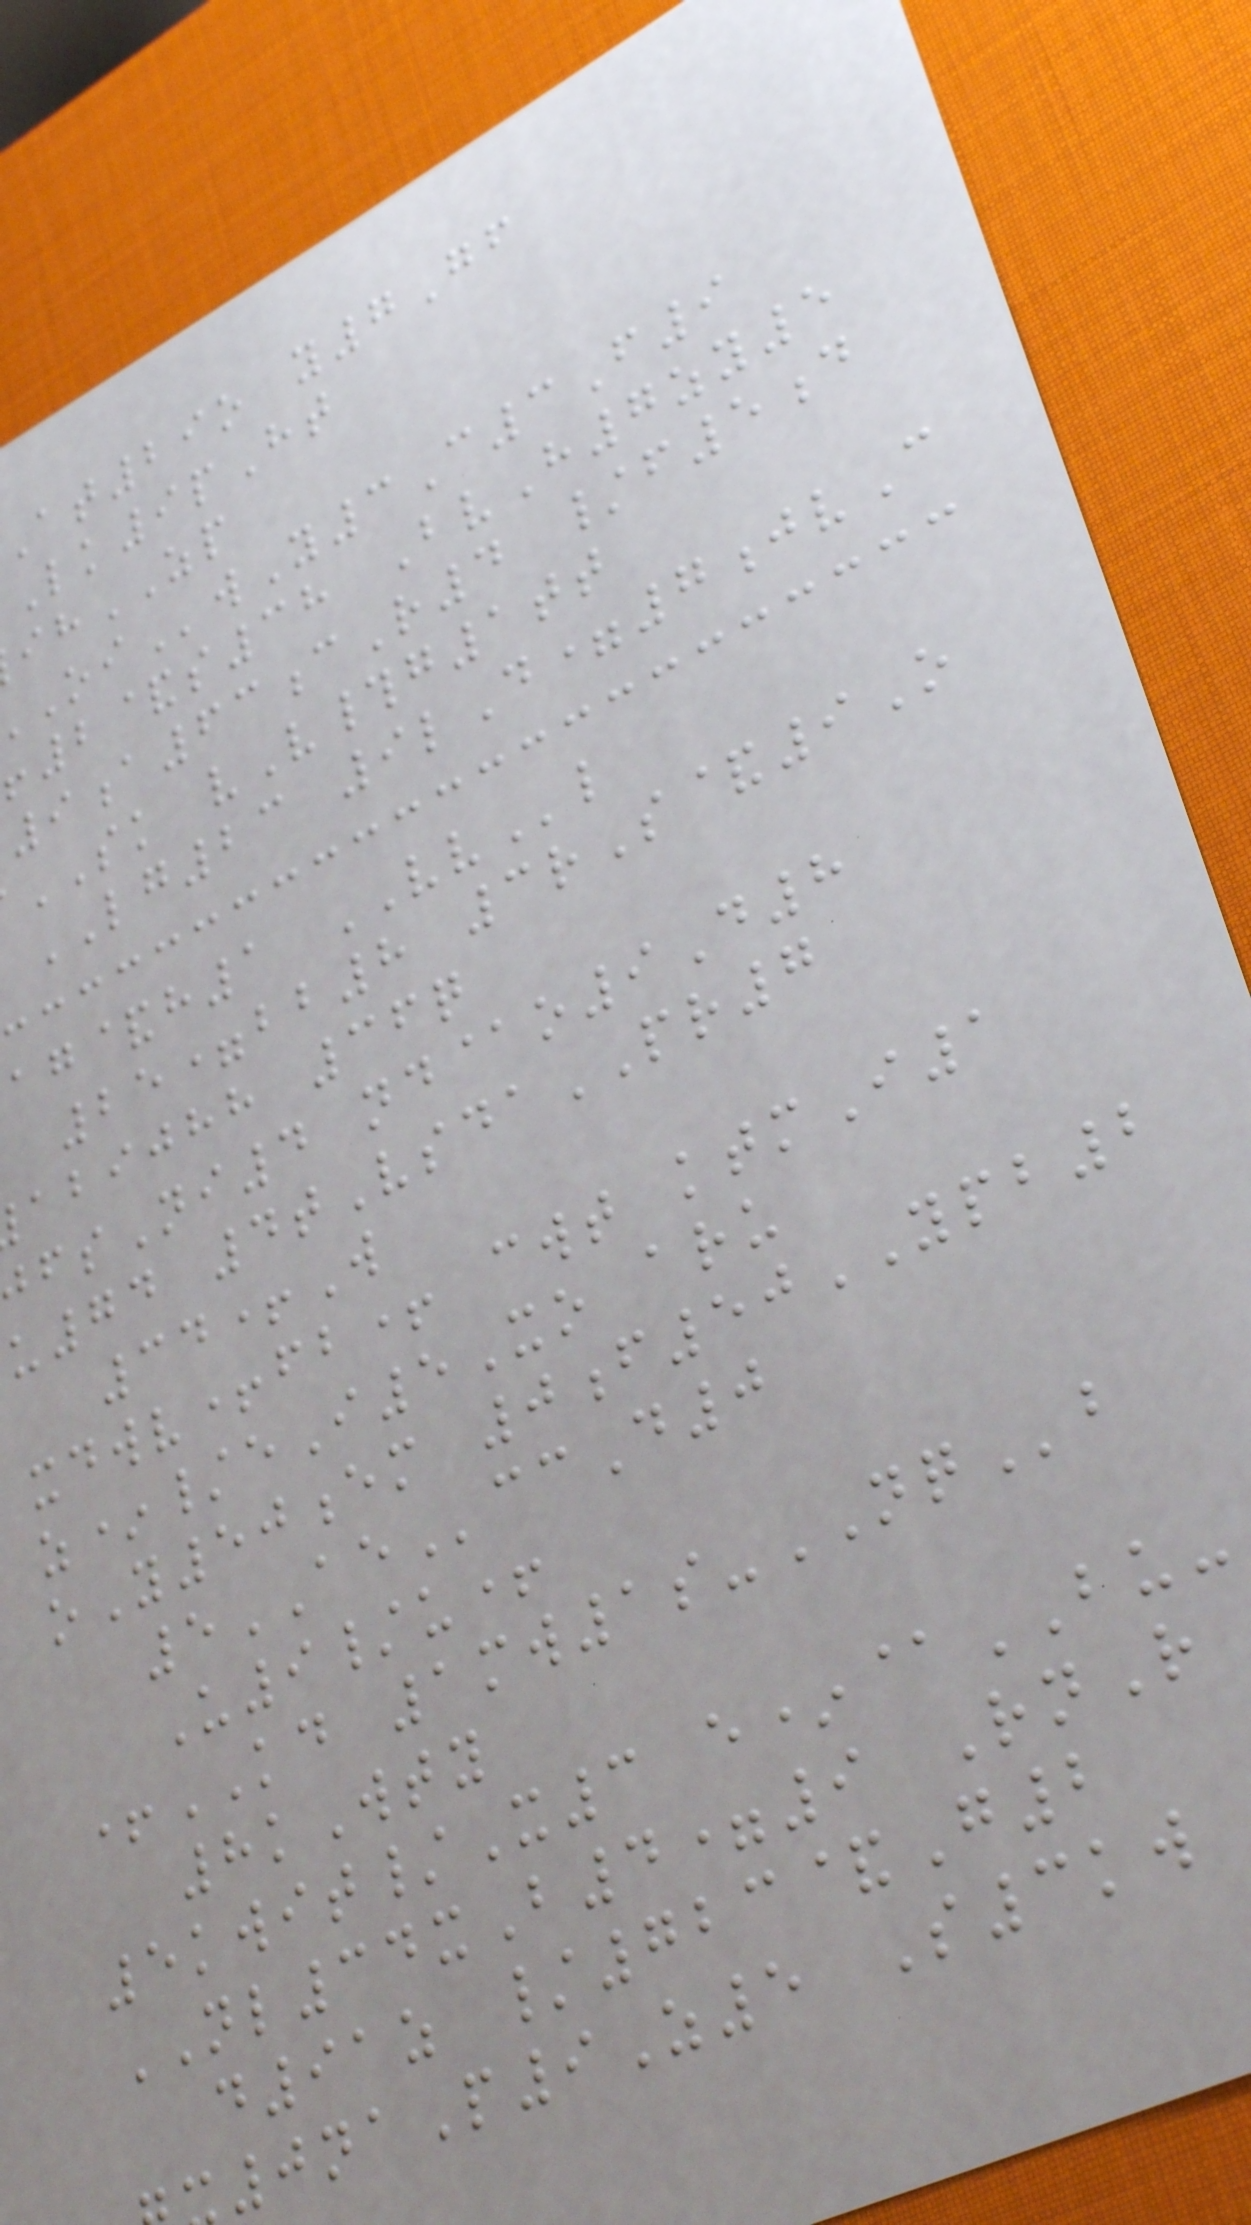at29o y7Gf
Lk9pHt
ZP
wY3C3F9
2&s38 BvH7zy5
9a63cR4 /f5d
SK vV#g1tt
LG23 9lD=7jvC
g&h1 VVl
25=bb8 3rS&9O
abijhh 36q
fsNi4 nd@o9D8
u74 4tVsdaPR7
34+W
xdwv+fb+ cwt ktmI1
z*/eI5Xo aru
oY50em 0f50YPB2
5AEccD0
U9/u+
+KD 1mw1s-NQb
8kWty
5kwit/X3 e*@BU-
NL34xB4=9 RnR
d91z /723&G2
0naP9Z5 S3kw
